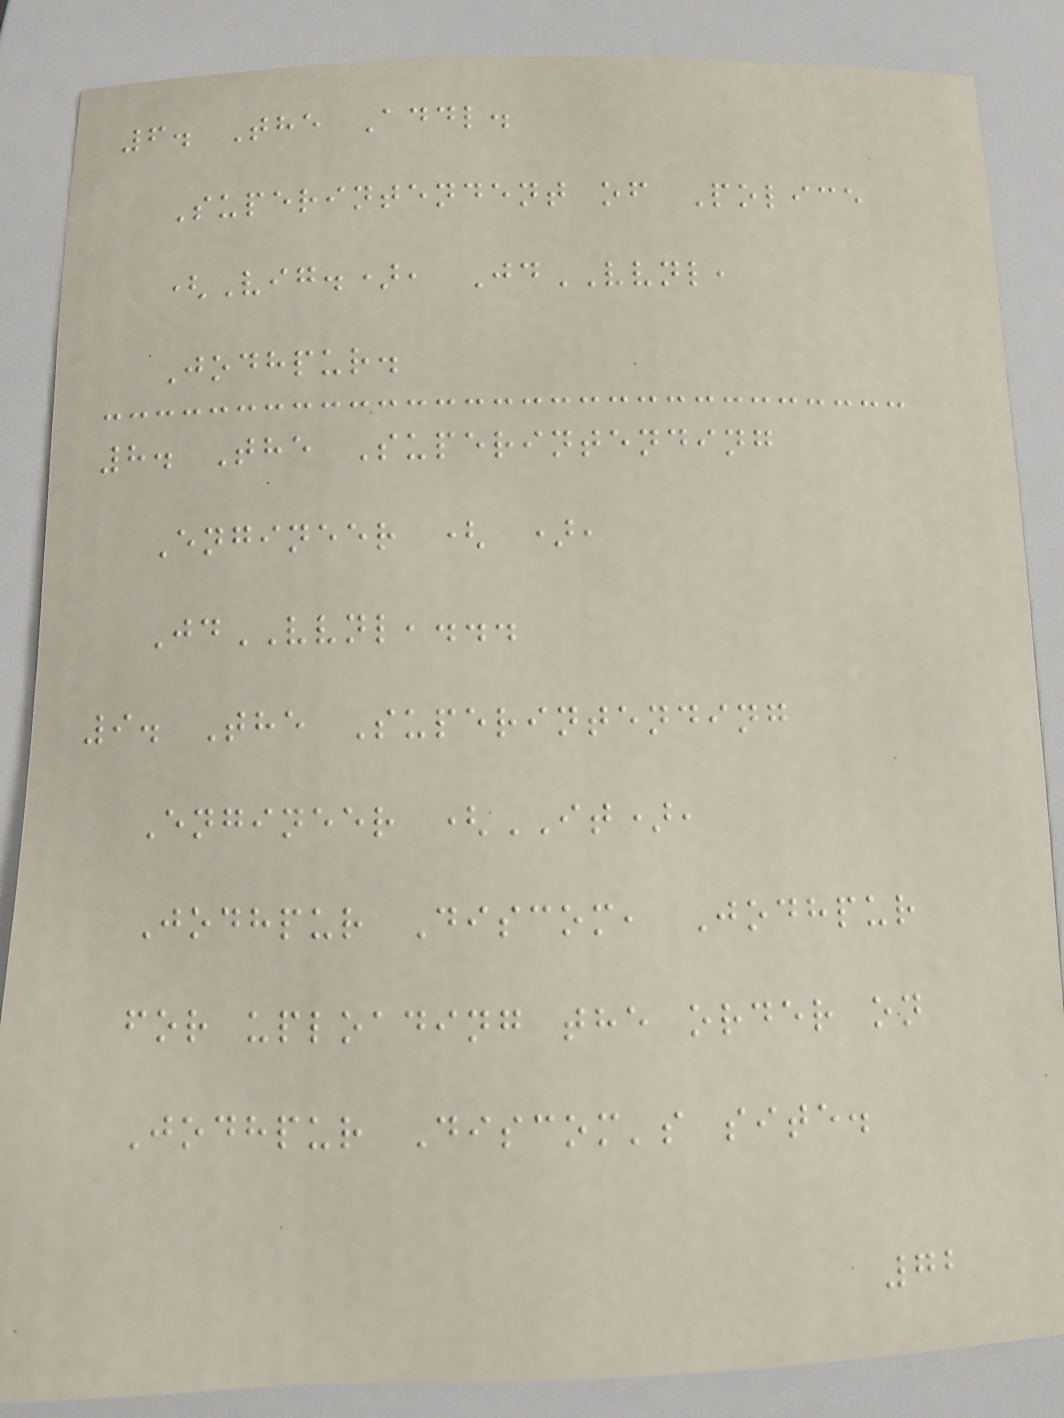6. The Addl.
Superintendent of Police
(Vig.), JdVVNL,
Jodhpur.
8. The Superintending
Engineer ( ),
JdVVNL,...
9. The Superintending
Engineer (IT),
Jodhpur Discom, Jodhpur
for uploading the order on
Jodhpur Discom's site.
72
